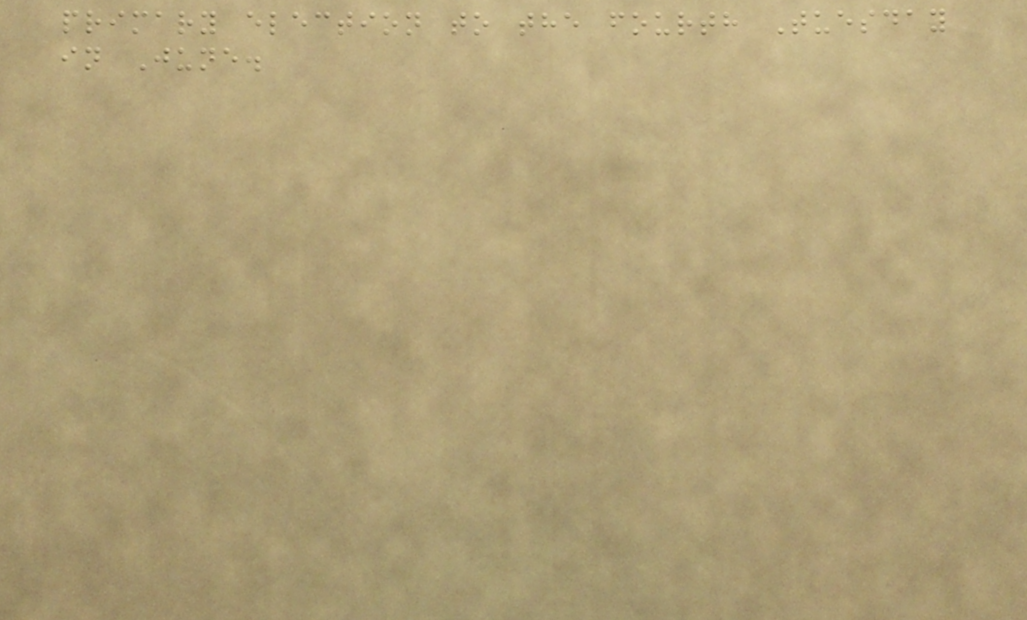primary election to the fourth Tuesday
in June.
